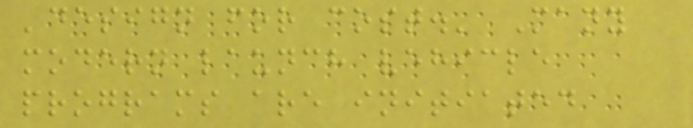'design for cost.' Many
modern launch vehicle
programs are initiated
